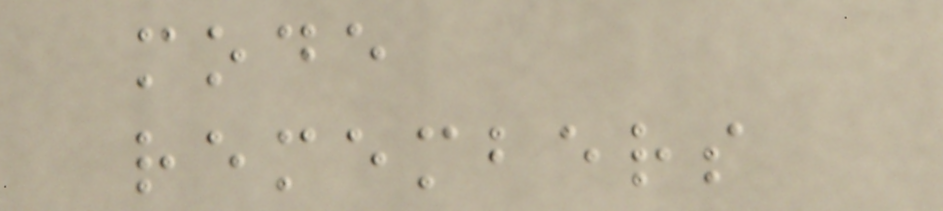mode
remembers
